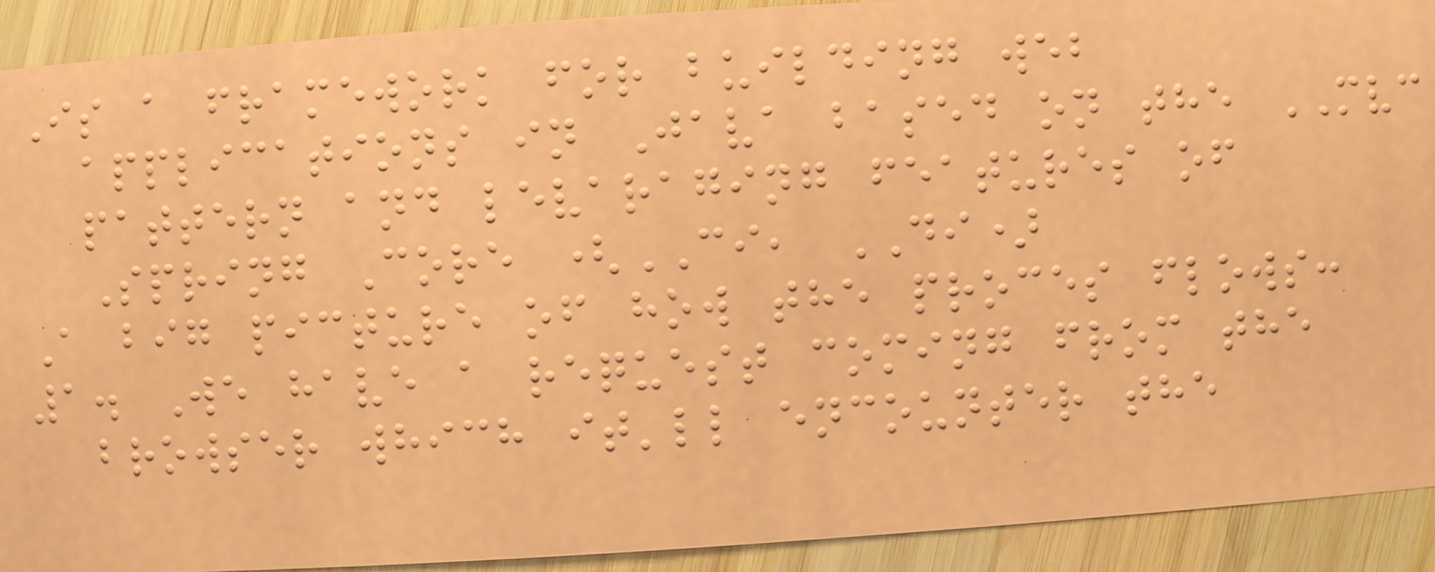Is a framework for building web
applications in Java based on the MVC
pattern and levaraging features of
Spring Core (CI, DI)
A big picture of how the proces flows:
1. We have a request coming from the
browser which it'll encounter the
